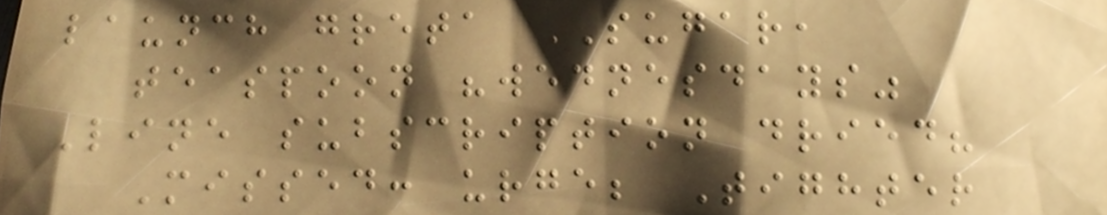launch greta SUGAR,
teaspoon "wednesdays"
Line subscription dried?
Missed: urge; Tighter
